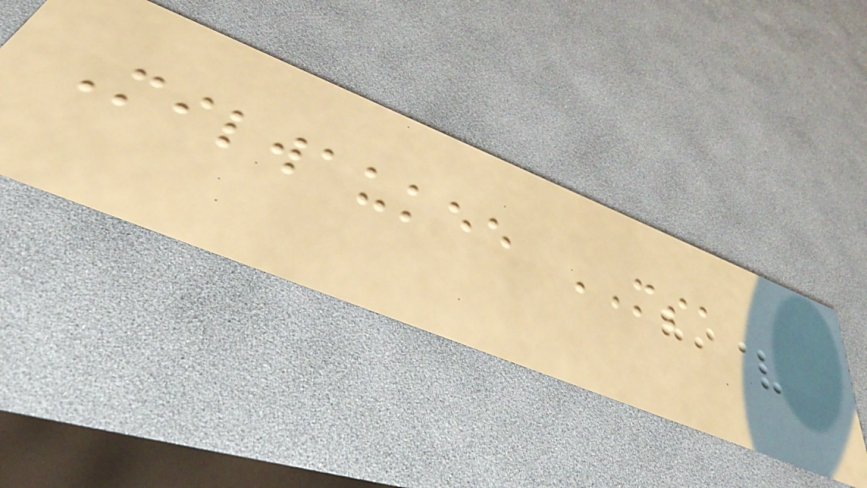Milwaukee MSA
